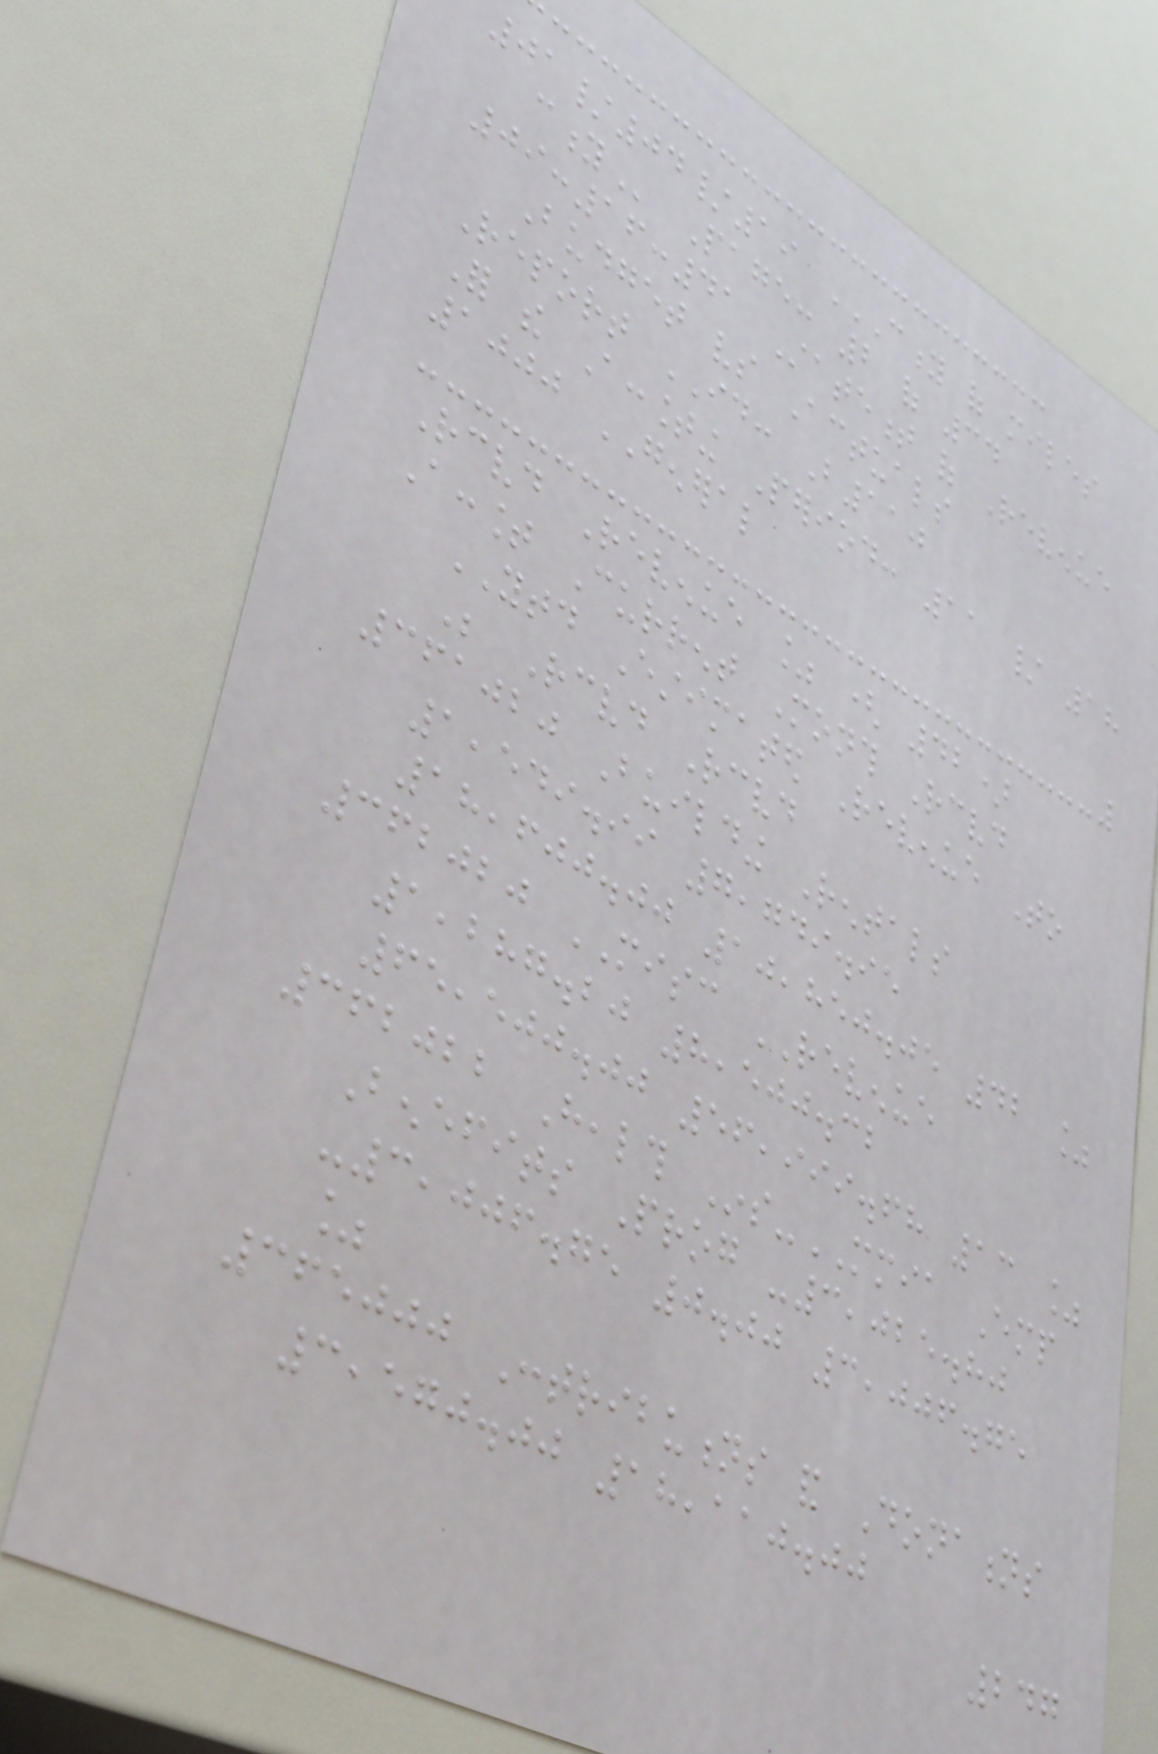01/04/19 CITY OF MILES
CITY Page: 2 of 34
09:16:41 Statement of Revenue
Budget vs Actuals
Report ID: B110
For the Accounting Period: 11 / 18
1000 GENERAL
Received Revenue % ( 42)
Account Current Month Received
YTD Estimated Revenue To
Be Received Received
361020 Building Rentals
1,549.99 7,749.95
18,600.00 10,850.05 42 %
362020 MISC REVENUE
1,287.20 8,500.32
65,500.00 56,999.68 13 %
362022 Health Ins-MMIA Emp
Benefits Prog -3,025.80
-3,006.75 0.00 3,006.75
%
365000 Contributions and Donations
3,570.00 18,110.00
247
